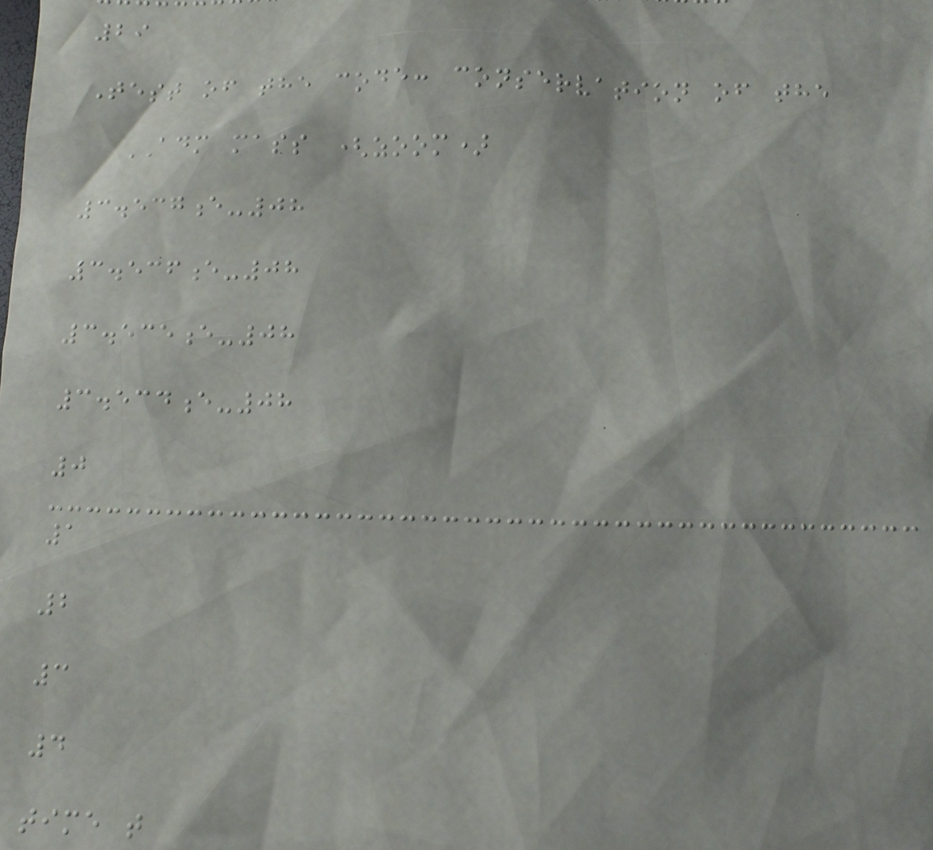29
Test of the code: conservation of the
ADM mass (zoom)
3.537e-08
3.536e-08
3.535e-08
3.534e-08
0
1
2
3
4
time t
